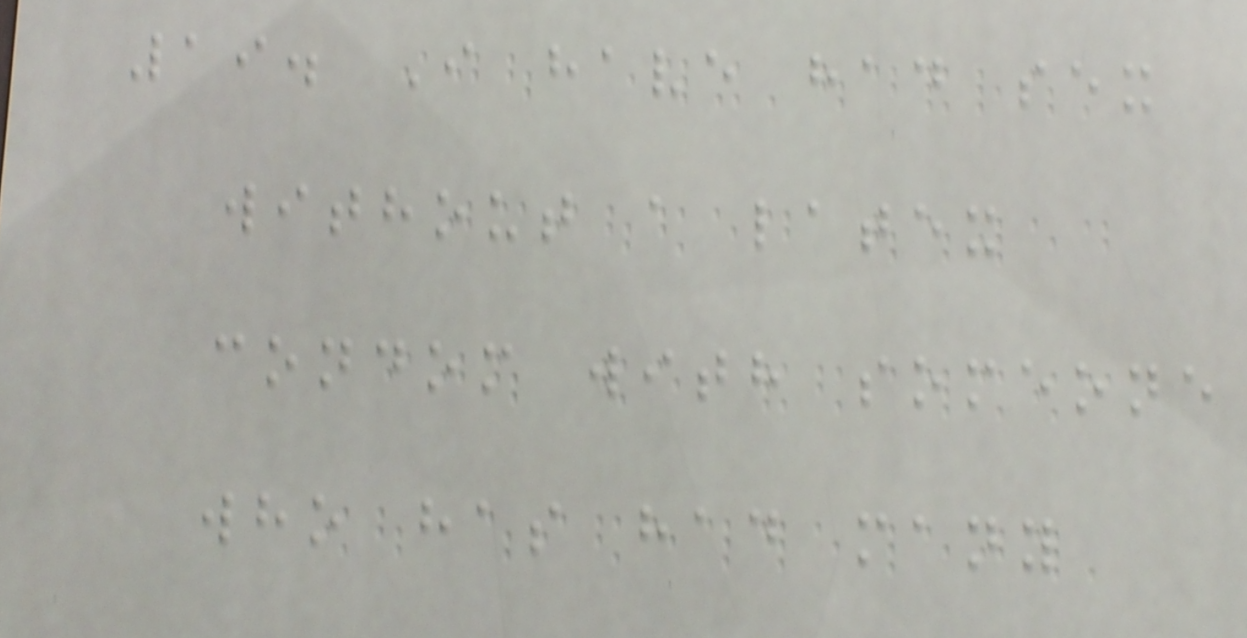19. I have had sex
without a latex
condom with someone
who has had many
